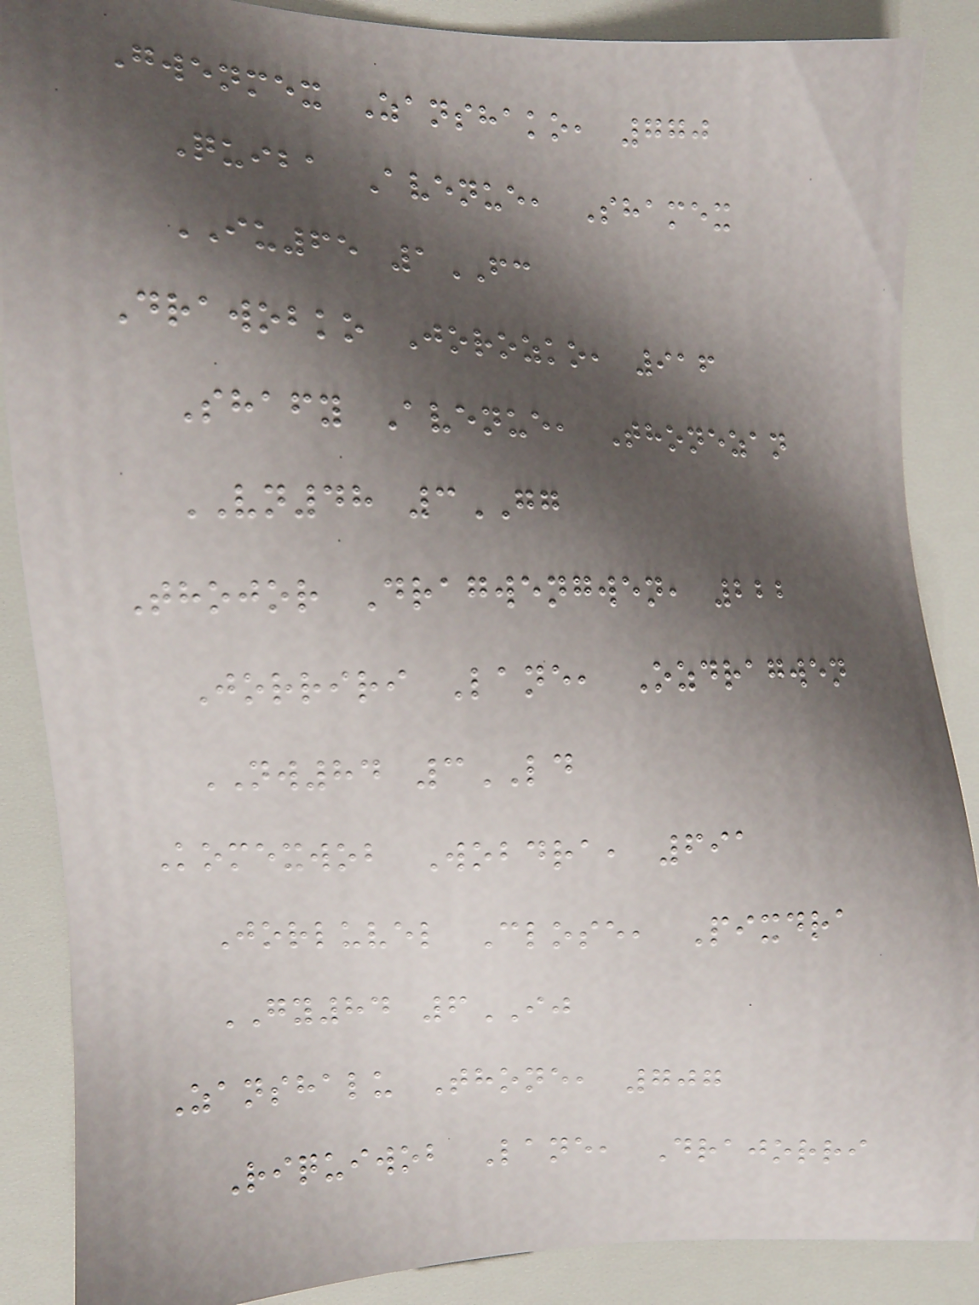Gwenmex Zanshako, 770
Quiba Avenue, Shamex
IU65 1FC
Drawobko Jorozko, 916
Shafy Avenue, Thonezan
VN48 3GG
Thojor Dragwengwen, 222
Jorriri Lane, Ozdragwen
NW84 3LD
Komexwob Wobdra, 691
Jorluvel Close, Pixdra
GY84 6IJ
Zanshalu Thone, 707
Riquiwob Lane, Drajorri
